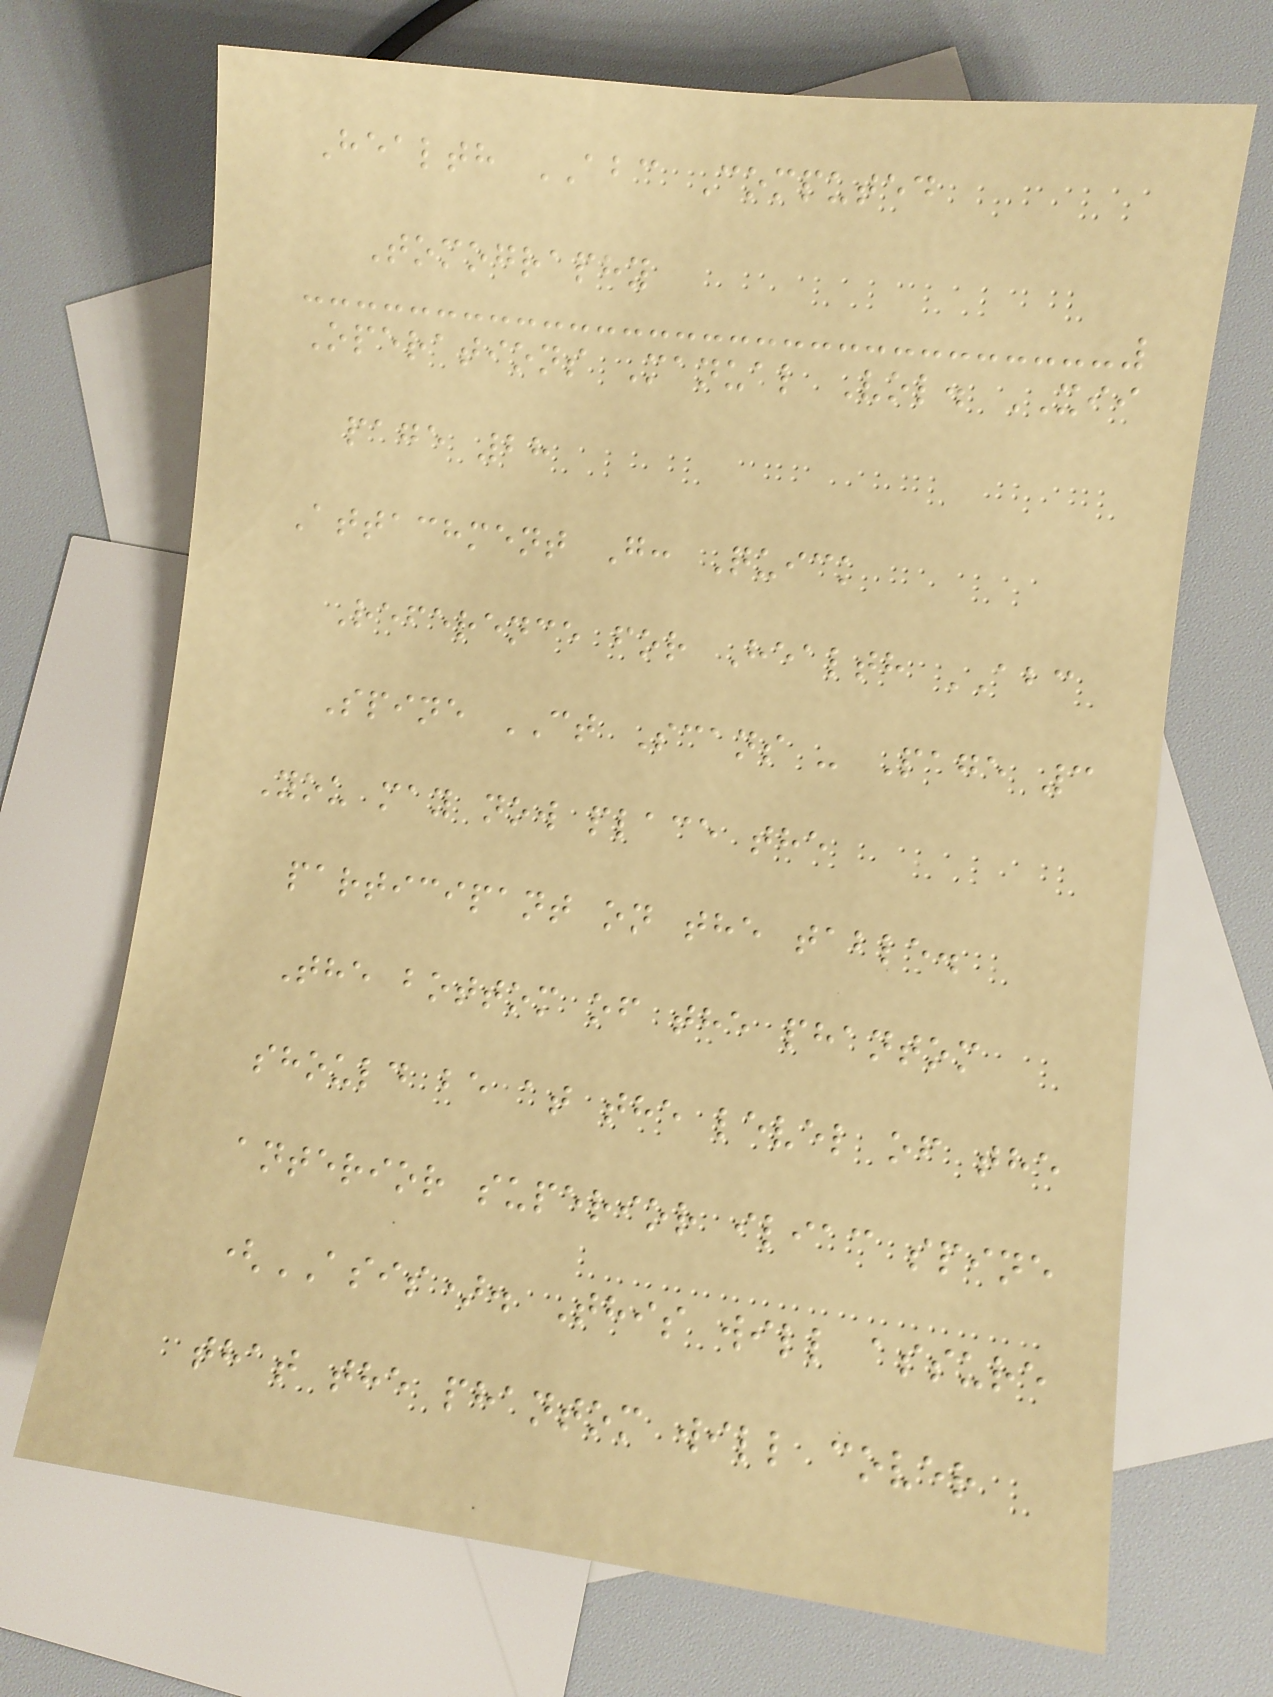Health ABC Computed
Tomography
Operations Manual Vol. XII
page 28
Attachment G: Quick
Reference for Health ABC
Spine CT Scans - Page 3
You may now place the
participant on the table.
The bottom of the phantom
should be at the level of the
anterior superior iliac spine
(ASIS). This will assure
that the phantom will cover
